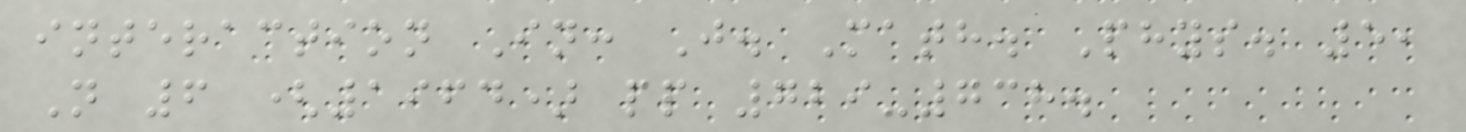interaction In: J. Math. Phys. 5,
N 6 (1964) pp 729-738.
